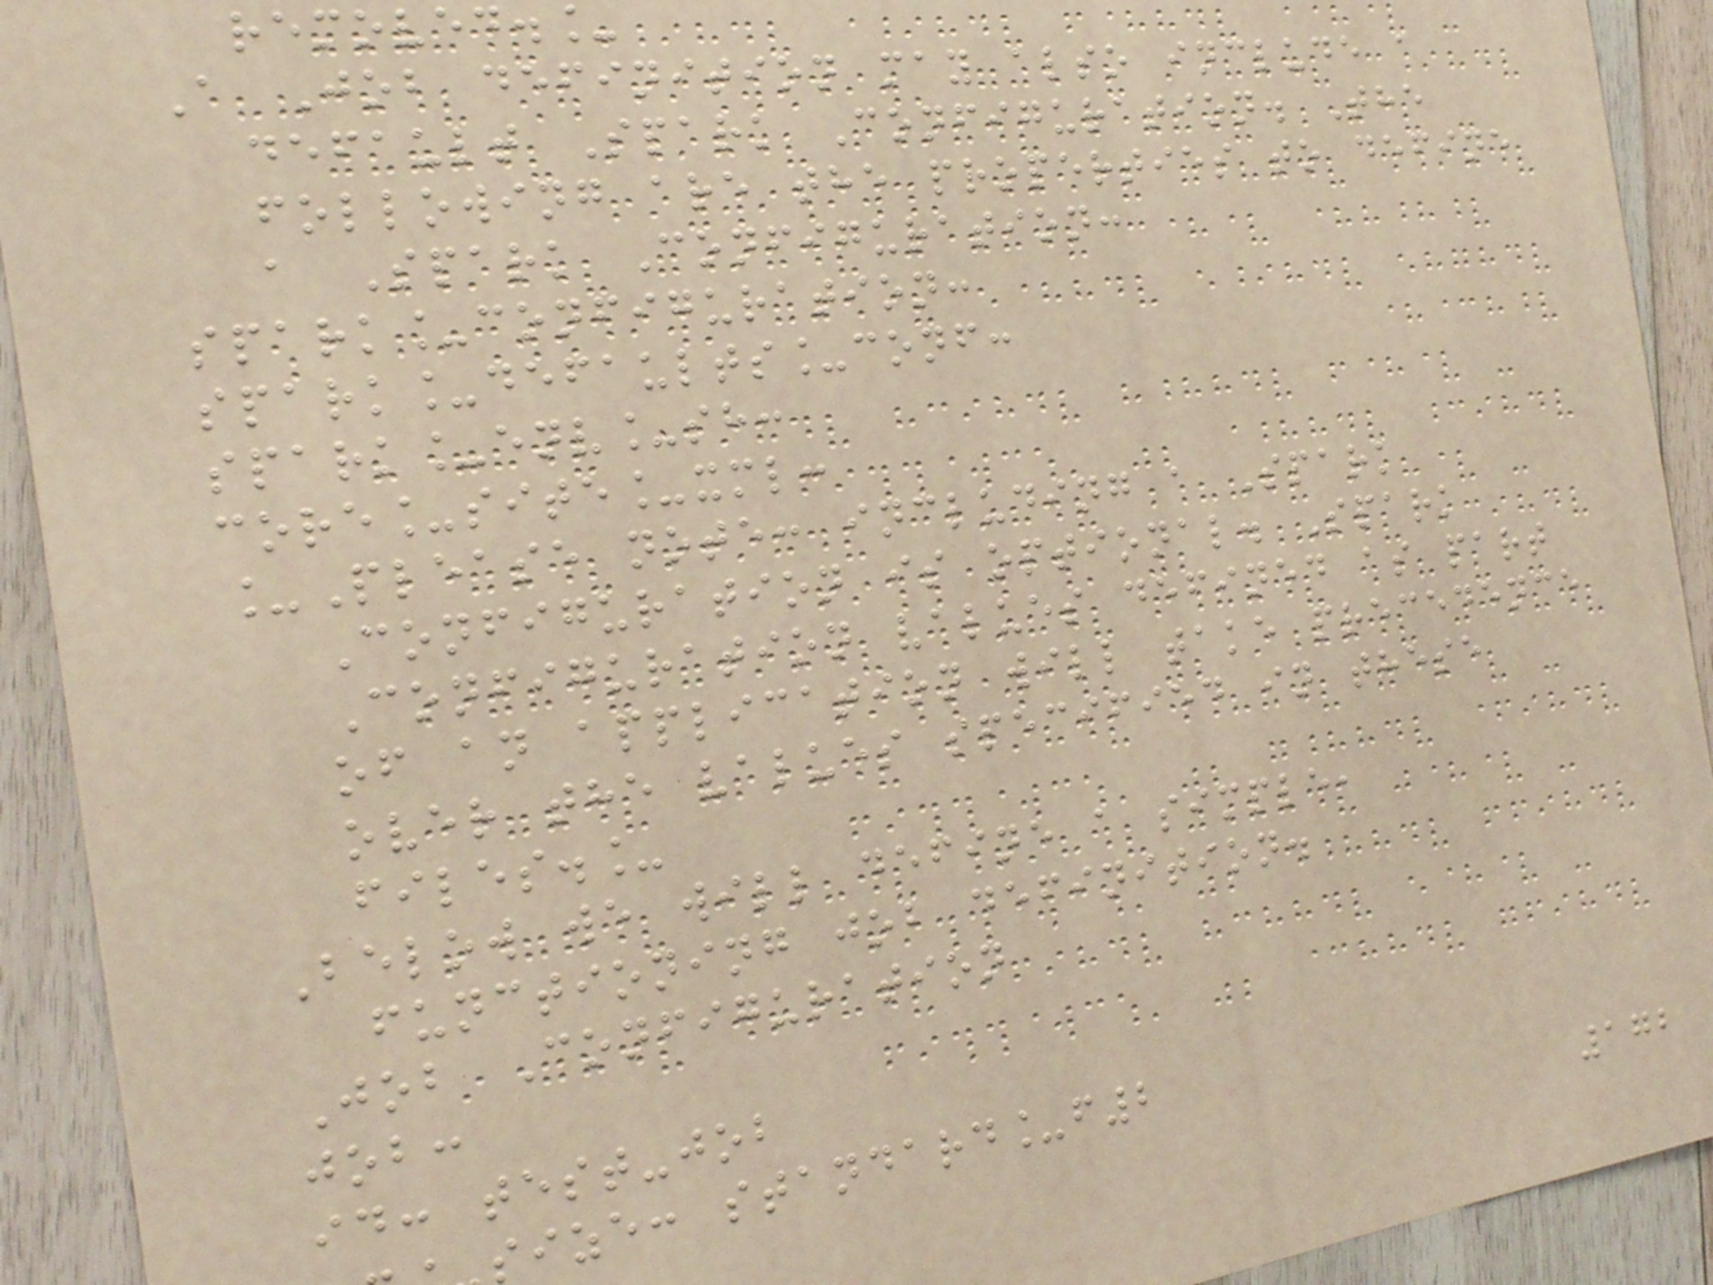removed._
A Job definition may also include a
default Spark Configuration. The
following are the properties to define
a Spark Configuration:
spark_configuration:
spark_defaults_conf:
spark_env_sh:
core_site_xml:
_Please note: including a Spark
Configuration is optional. Spark
Configuration values defined as part
of an application will take precedence
over the values specified in these
files._
Below we will define a simple,
functioning job definition.
Job Configuration
job:
id: test-job
size: standard_f2
172
